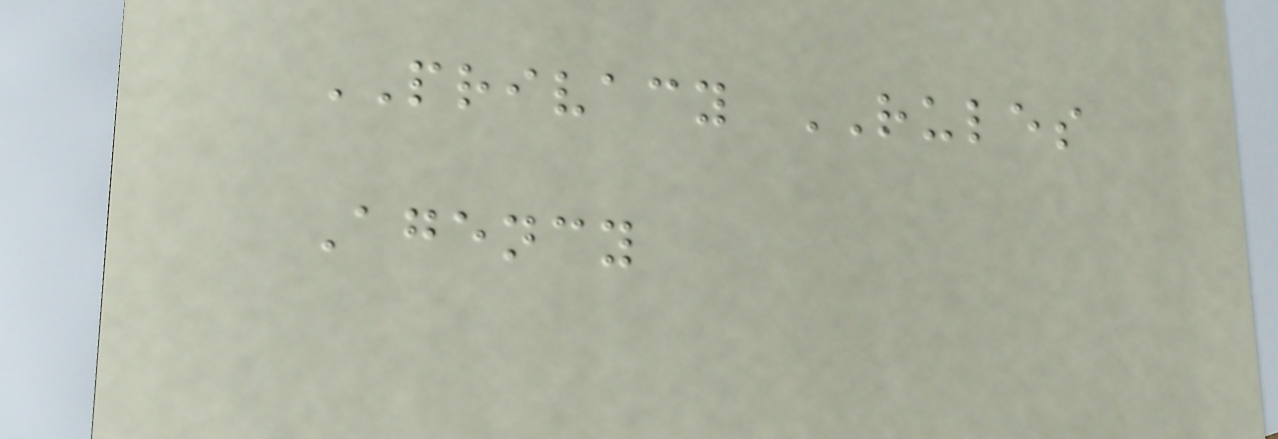PRIVACY RULES
Agency
